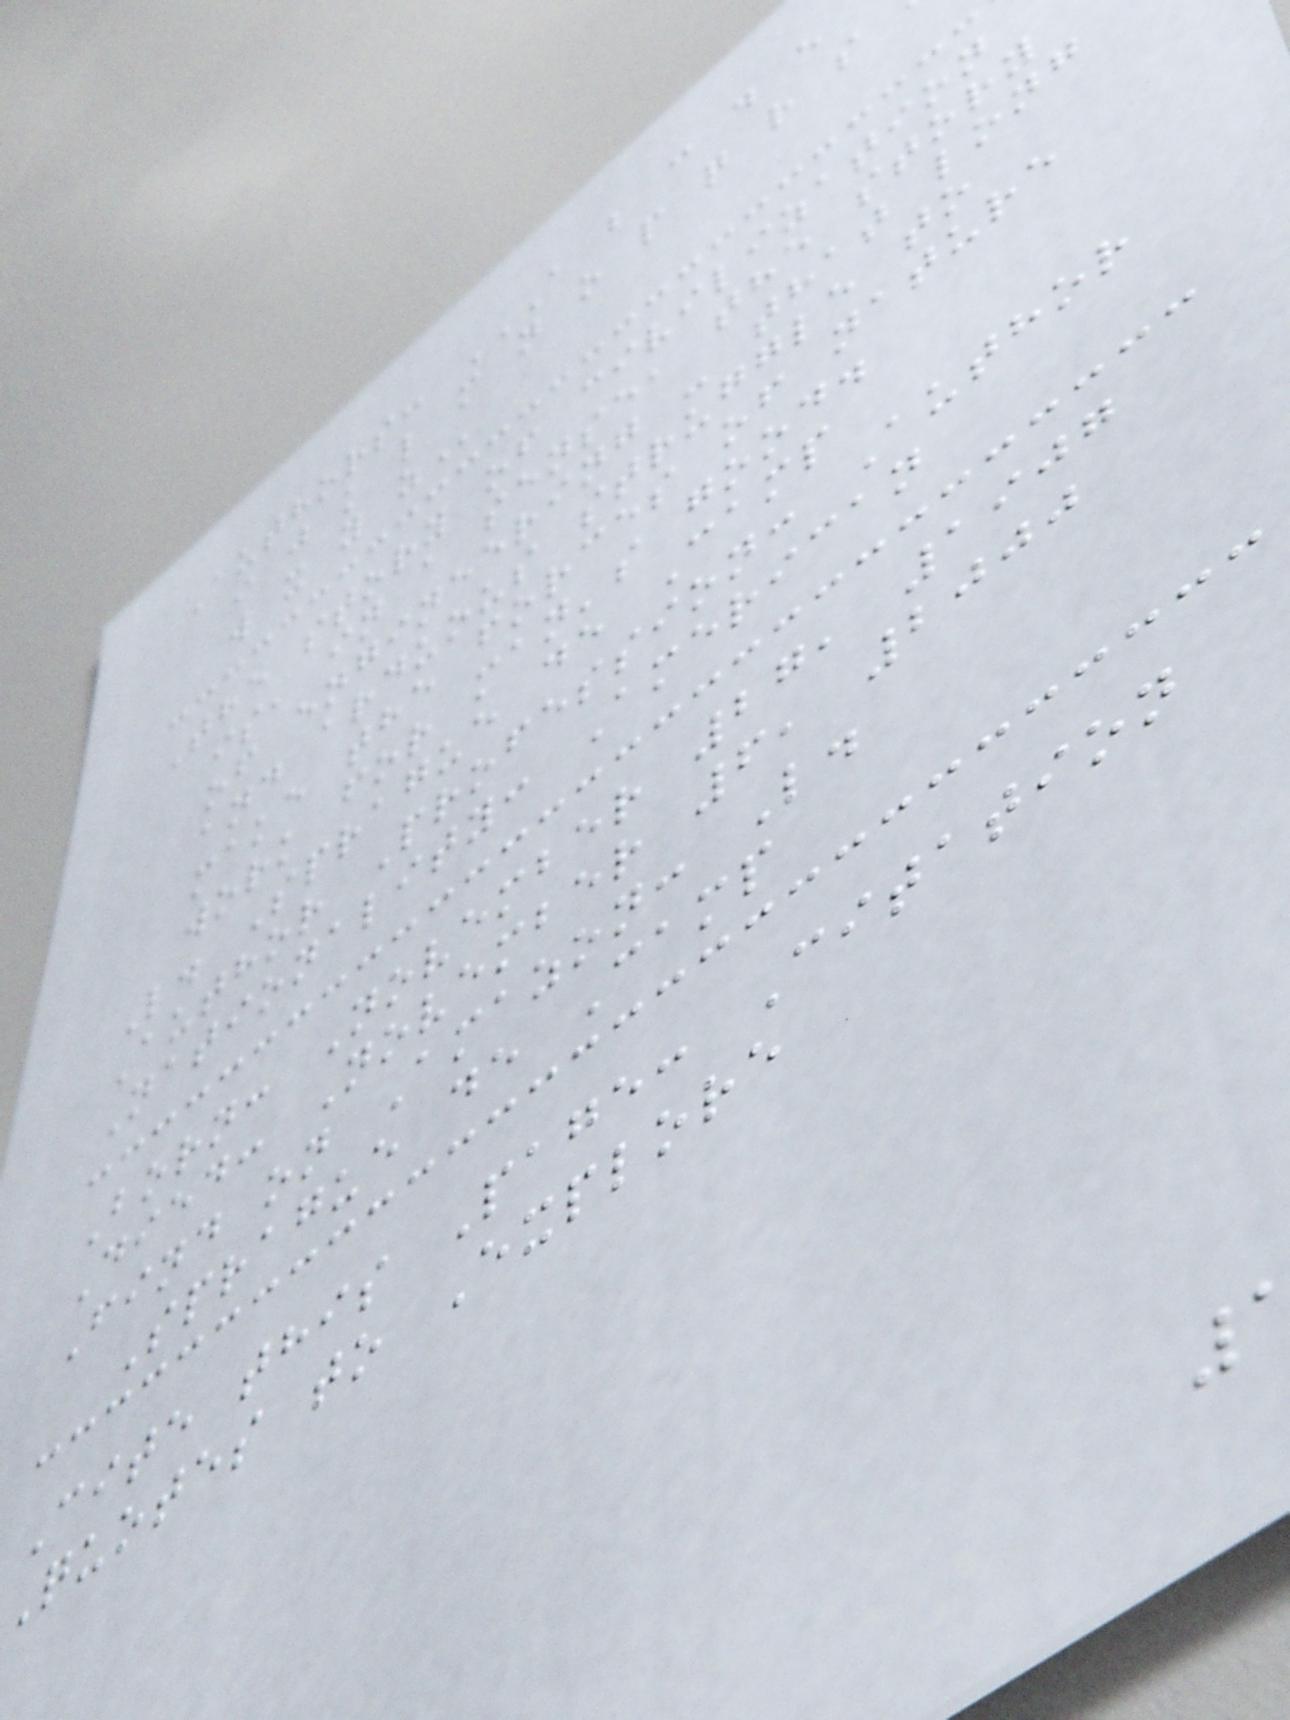i j k l m n o p q r s
w x y
The story of civilization
is, in a sense, the story
of engineering - that long
and arduous struggle to
make the forces of nature
work for man's good.
L. Sprague de Camp
Author Profession: Author
Nationality: American
Born: November 27, 1907
Died: November 6, 2000
Find on Amazon: L.
Sprague de Camp
Cite this Page: Citation
Quotes to Explore
